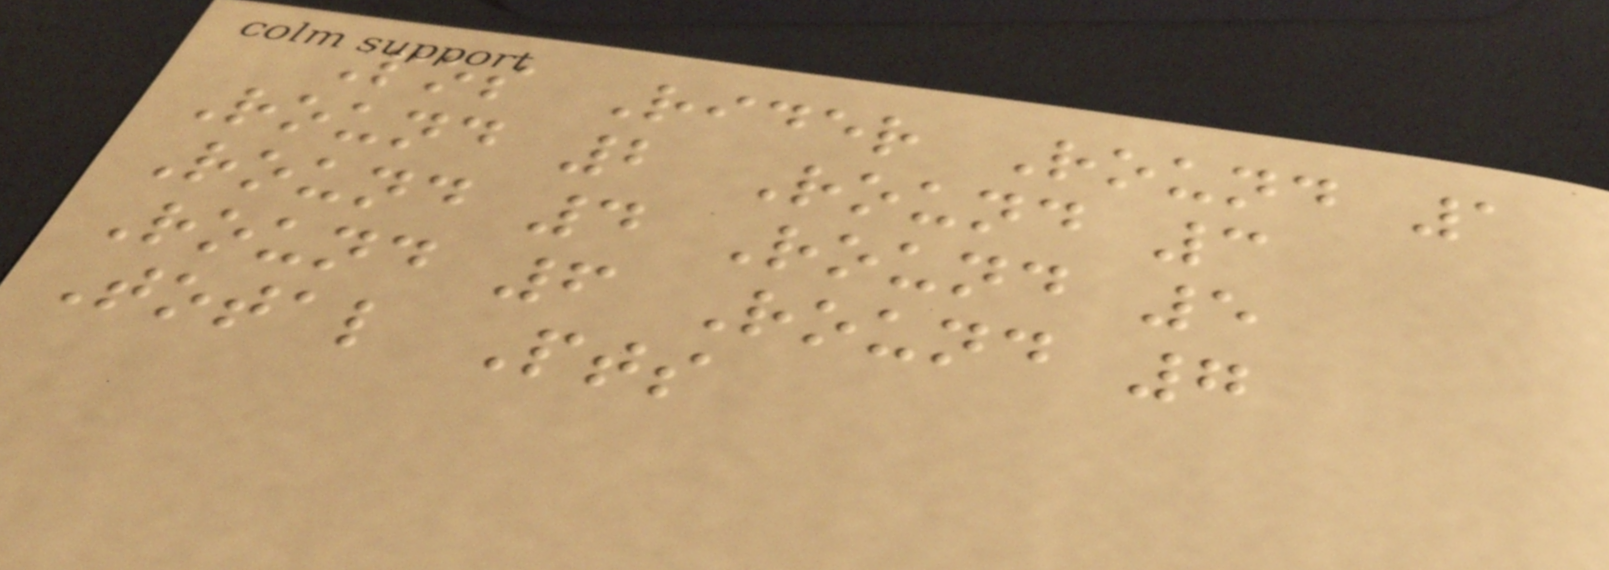Pos Rider Round 1
Round 2 Round 3
Round 4 Round 5
Round 6 Round 7
Total Pts
